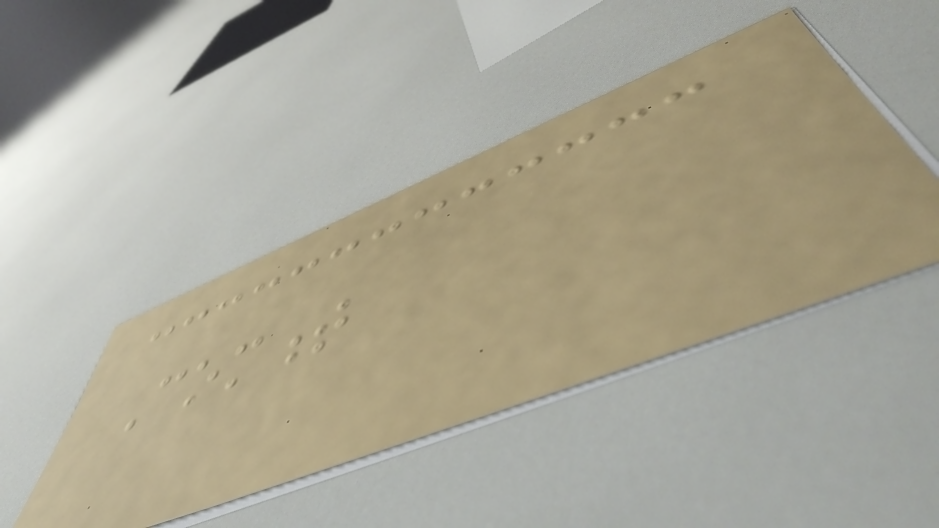Comment
